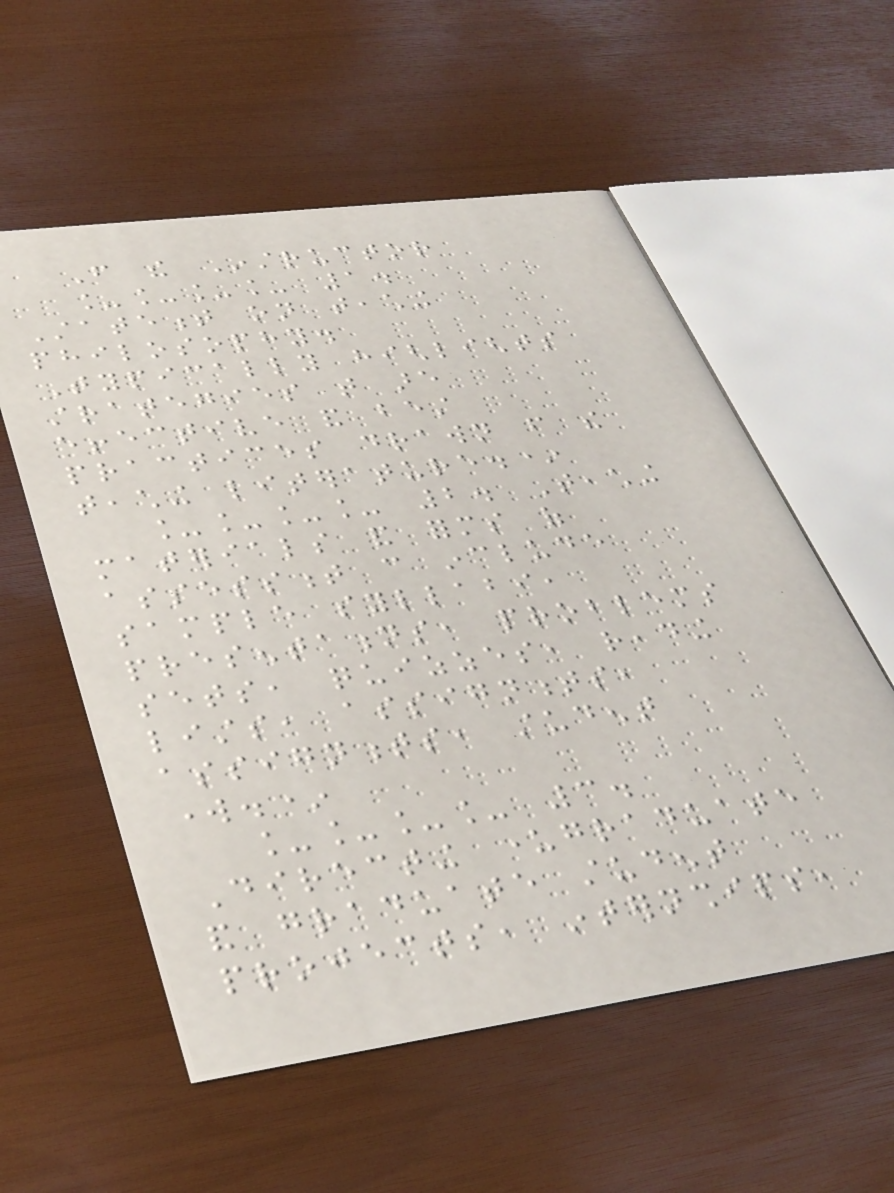From the Instructor
____ 1.
Statement on teaching
philosophy.
Typically highlights
strategies that are
effective and best
practices drawn from the
teaching literature.*
____ 2. Teaching
materials and forms of
assessment can include
sample syllabi,
presentations, problems
sets, quizzes, reading
lists, assignments,
assignments, student
work.*
____ 3.
Directing undergraduate
and graduate student
projects, internships,
